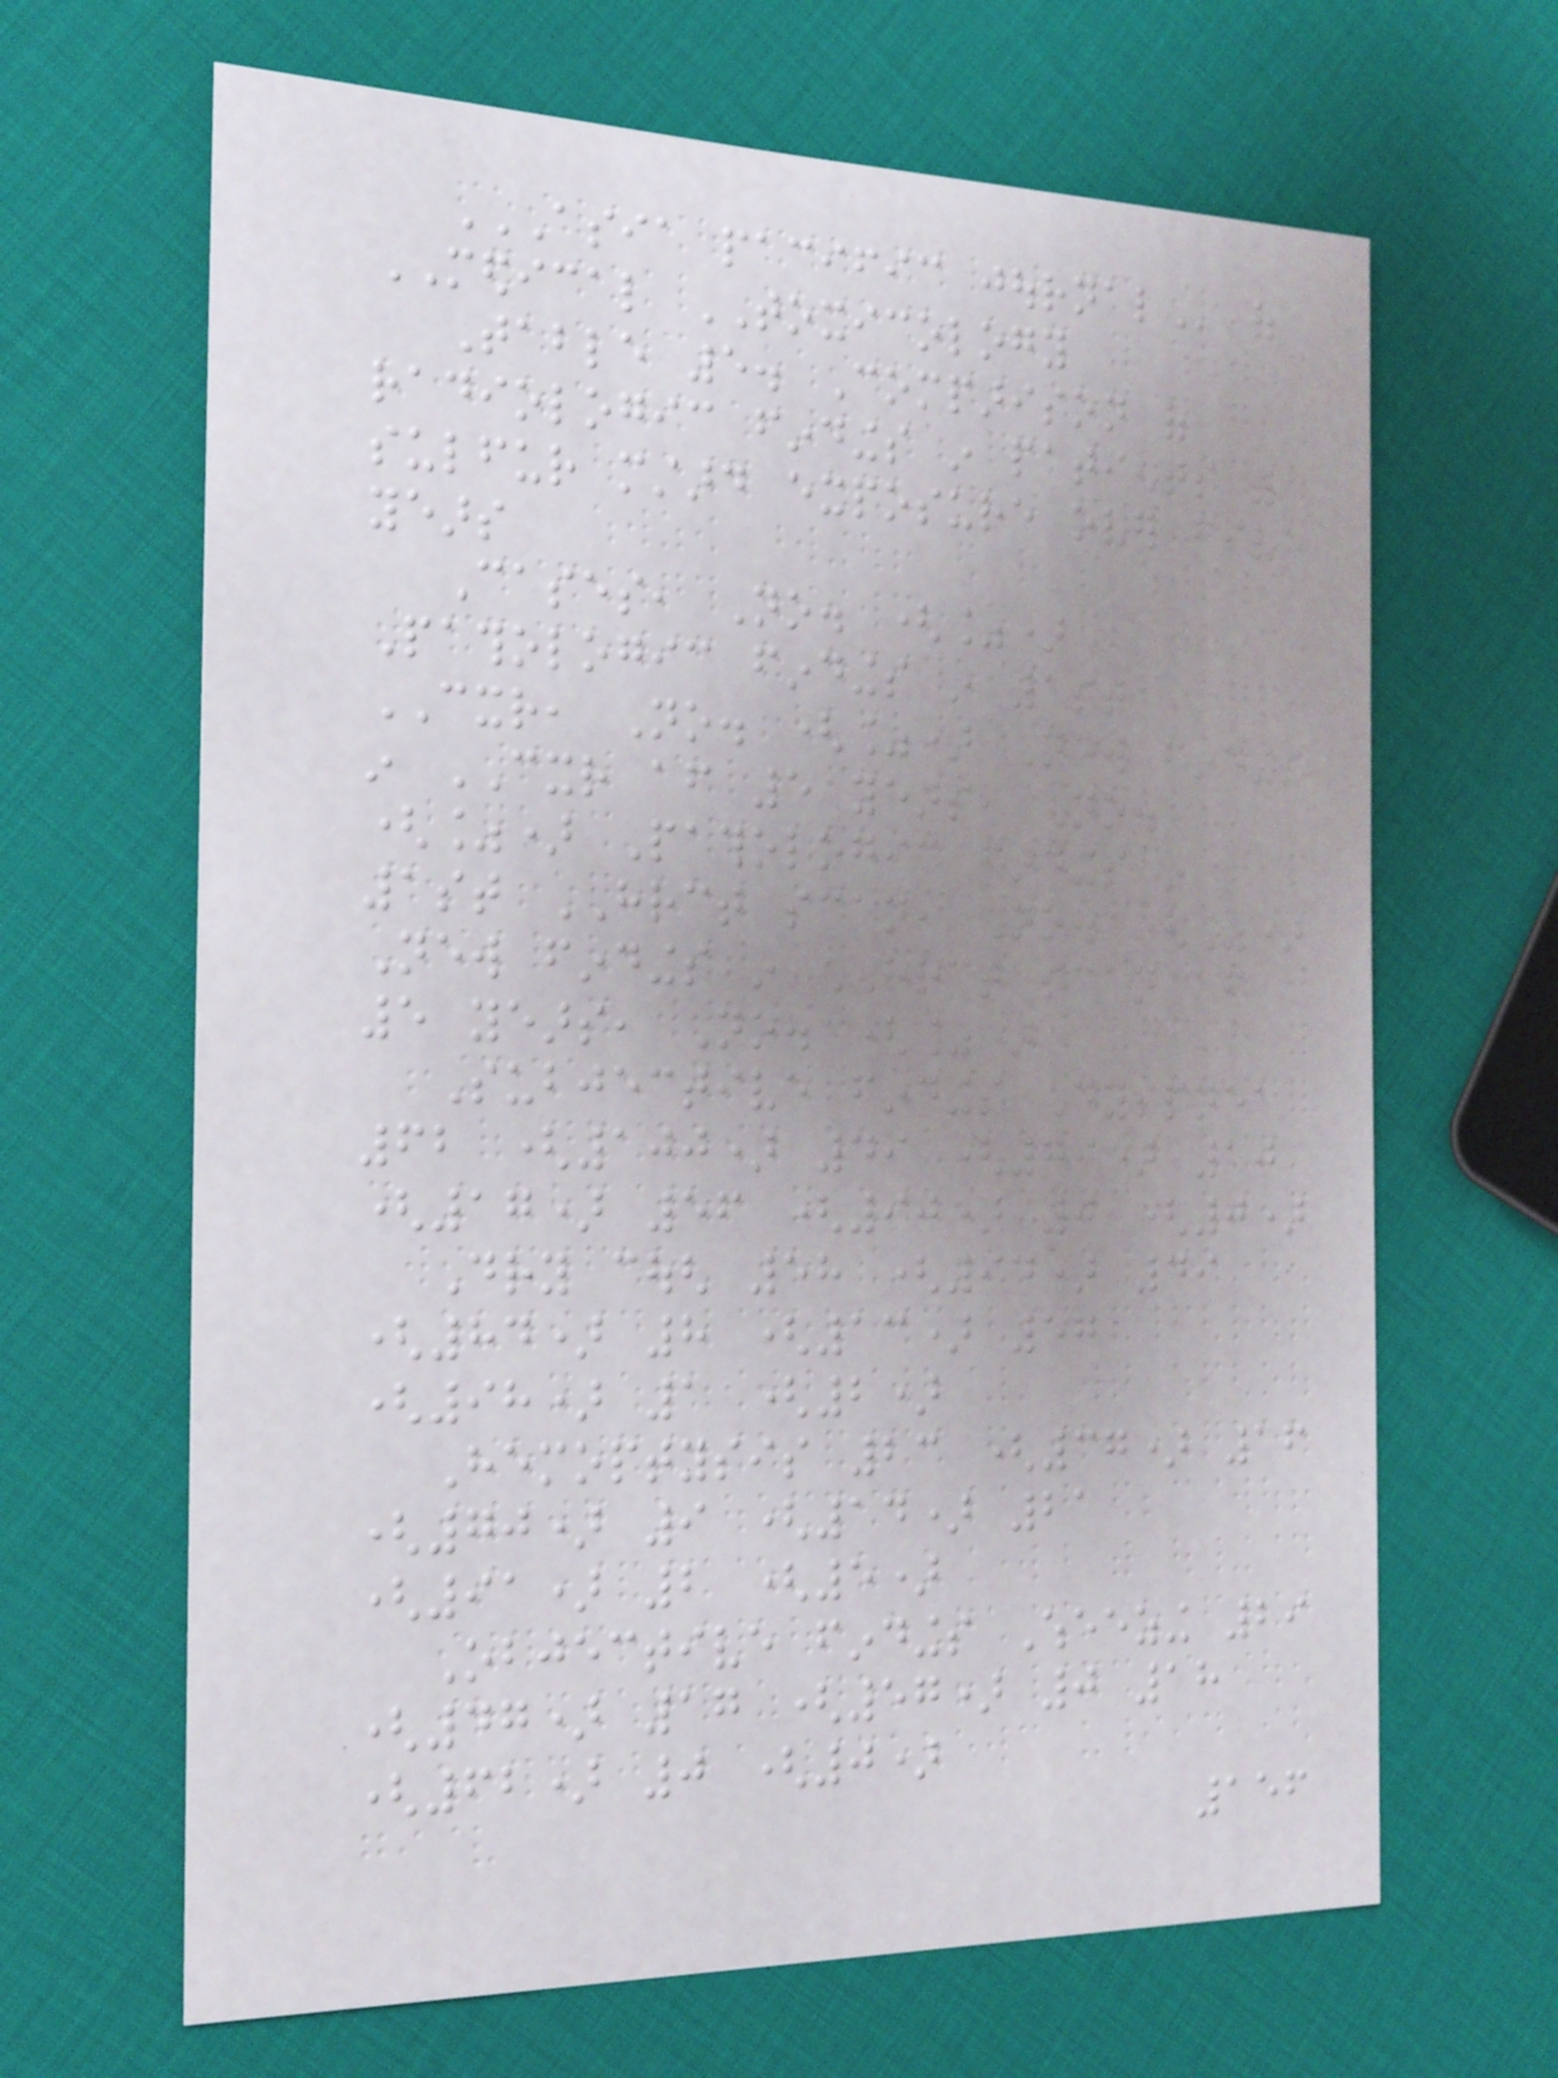ASIA PACIFIC JOURNAL of
MEDICAL TOXICOLOGY
Table 5. Comparison of
radiologic findings in patients with
sulfur mustard exposure over five
years
Cases, No. (%)
Pathologic findings in 1st
CXR, No. (%) New findings
in CXR after 5 years, No.
(%) Pathologic findings in
1st HRCT scan, No. (%)
New findings in HRCT scan after
5 years, No. (%)
Subjective findings Dyspnea
62 (100) 49 (79) 10
(17) 56 (90) 0 (0)
Dry cough 58 (94) 49
(84) 8 (13) 57
(98) 1 (2)
Hemoptysis 23 (37) 16
(70) 9 (14) 21
(91) 2 (5)
Objective findings Wheezing 29
(47) 17 (57) 0 18
(62) 0 (0)
156
